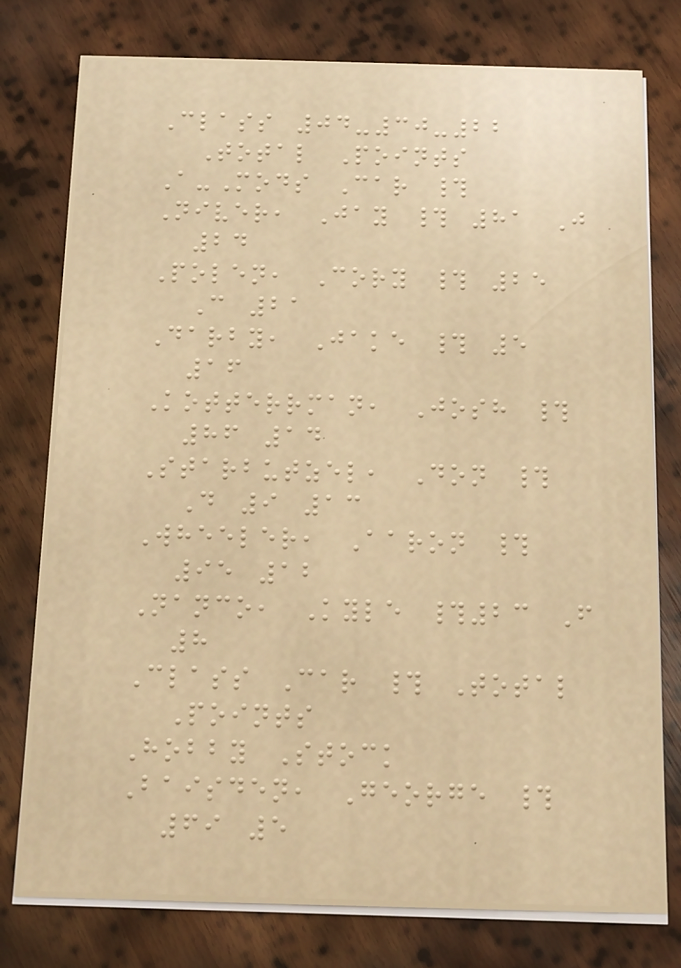Class 04-30-22
Total Points
A-Mods Car #
Niver, Jay # 81 J
24
Polen, Cory # 25
C 21
Darby, Jake # 5
16
Kotterrman, Josh #
86 14
Starbutzel, Don #
D 9 13
Wheeler, Aaron #
95 12
Nanco, Kyle #23 F
8
Class Car # Total
Points
Hobby Stock
Baisden, George #
69 5
